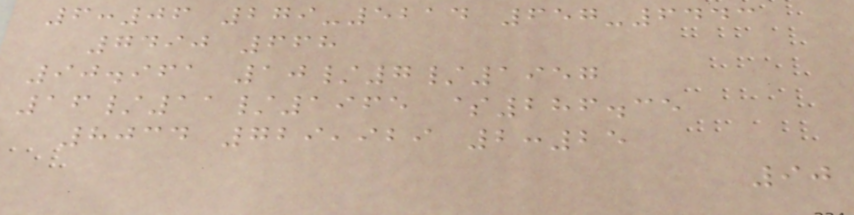6:06 279-5214 657-6443
7490 668
90.961 10/7/1957
16/11/1965 $286.35
8034 729,929 2:25
90
